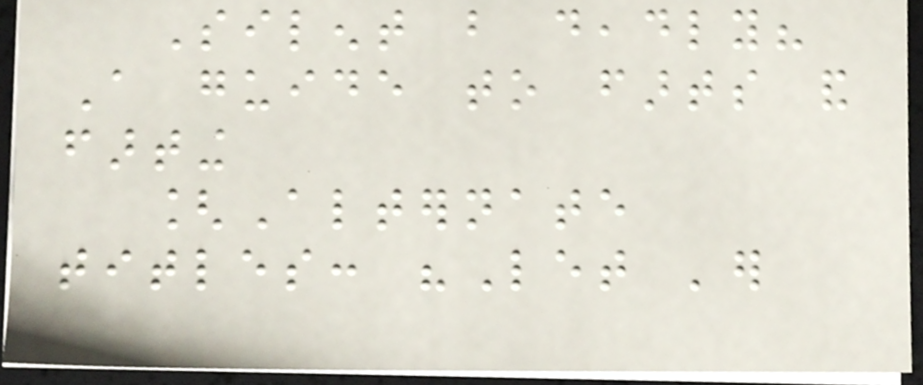Silent but deadly?
A guide to farts and
farting
[Alternate
titles: "Let 'er
